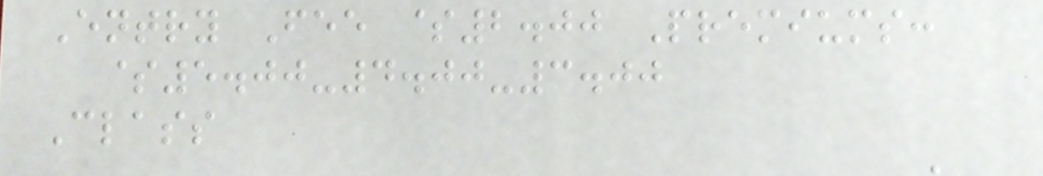Entry Fee $2.00 Premiums:
$5.00-4.00-3.00
Class
